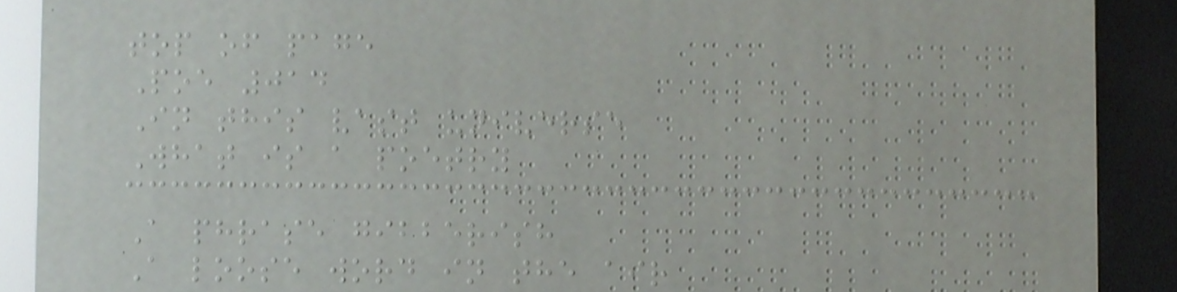top of page
Poe 014
In this vast universe
What is a poetry
A phrase gibberish
A loose word in the air
